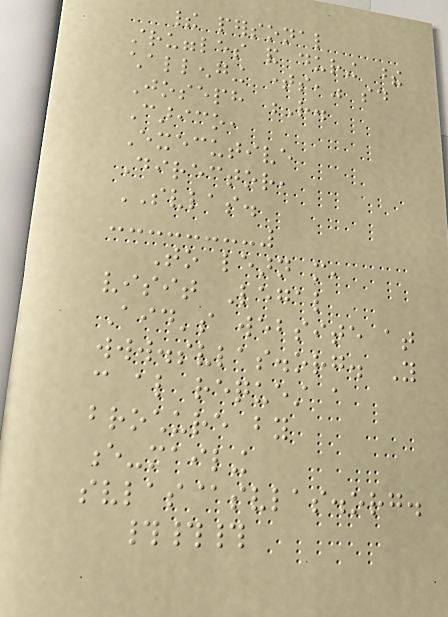their personal
struggles and during these
challenging times," said
Joseph R.
Carico,
Executive
Director,
SVLAS.
To learn more,
visit Legal
Aid's website at
www.svlas.org. You
can also request a
brochure by
e-mailing
svlas@svlas.org.
###
